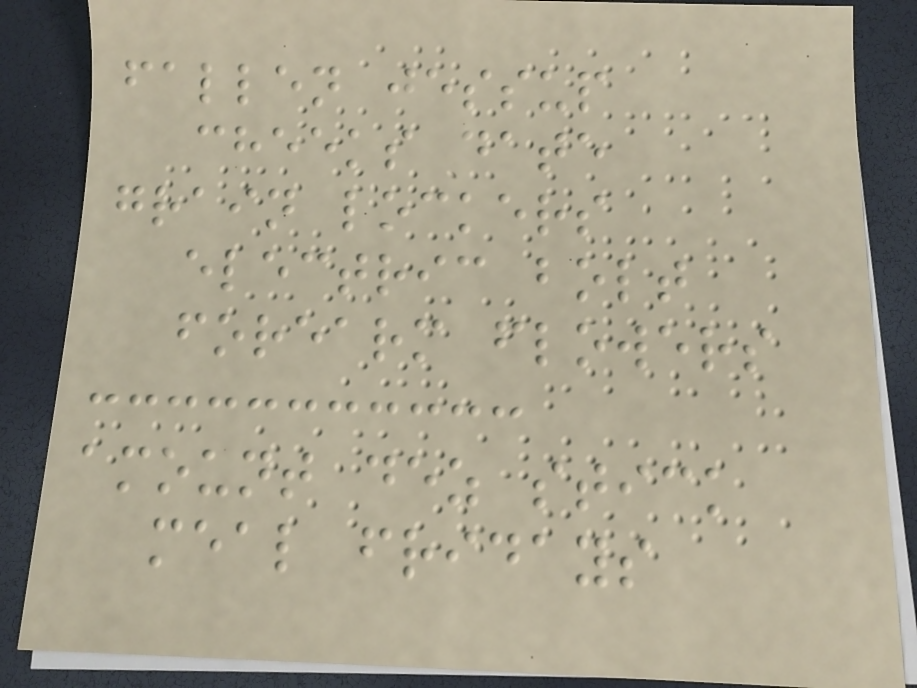fallen jessup
cheeks date
grain lockers
electric bolt
forearm flowers
amount dez stick
meal fridays
